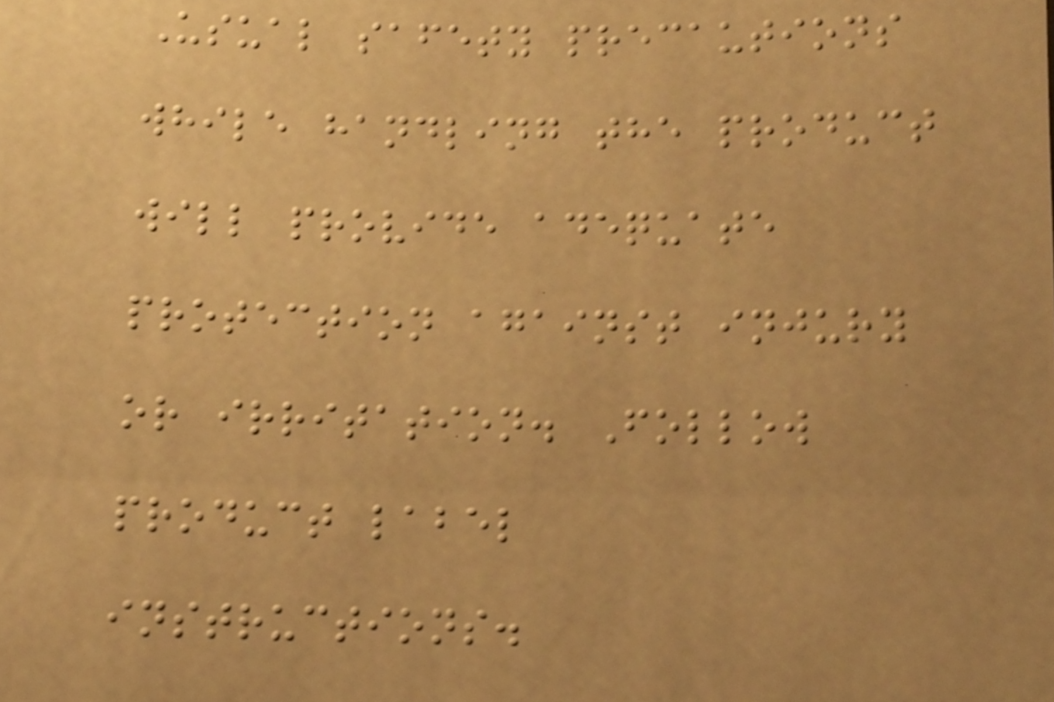Usual safety precautions
while handling the product
will provide adequate
protection against injury
or irritation. Follow
product label
instructions.
